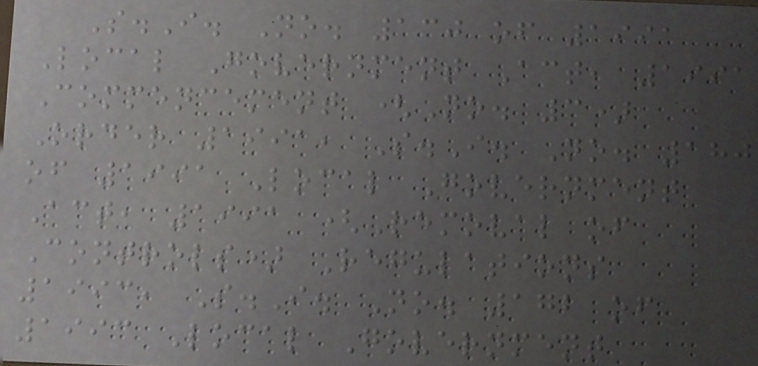S.I. No. 130 of 1991
Local Government Act, 1991
Commencement (No. 3)
Order 1991, S.I. No. 180
of 1991 Local Government
Act, 1991 (Removal of
Controls) Regulations
1993, S.I. No. 172 of
1993 Local Government
